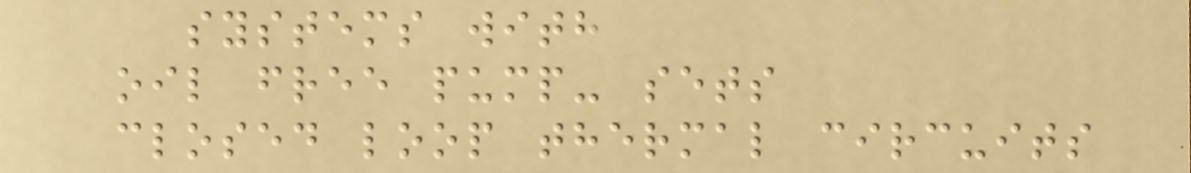systems with
oil free pump- sets
closed loop thermal circuits
